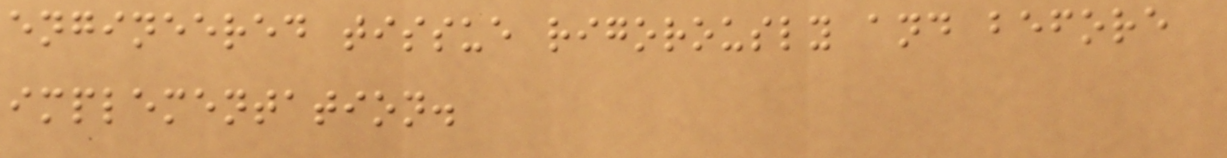engineered tissue rigorously and before
implementation.
